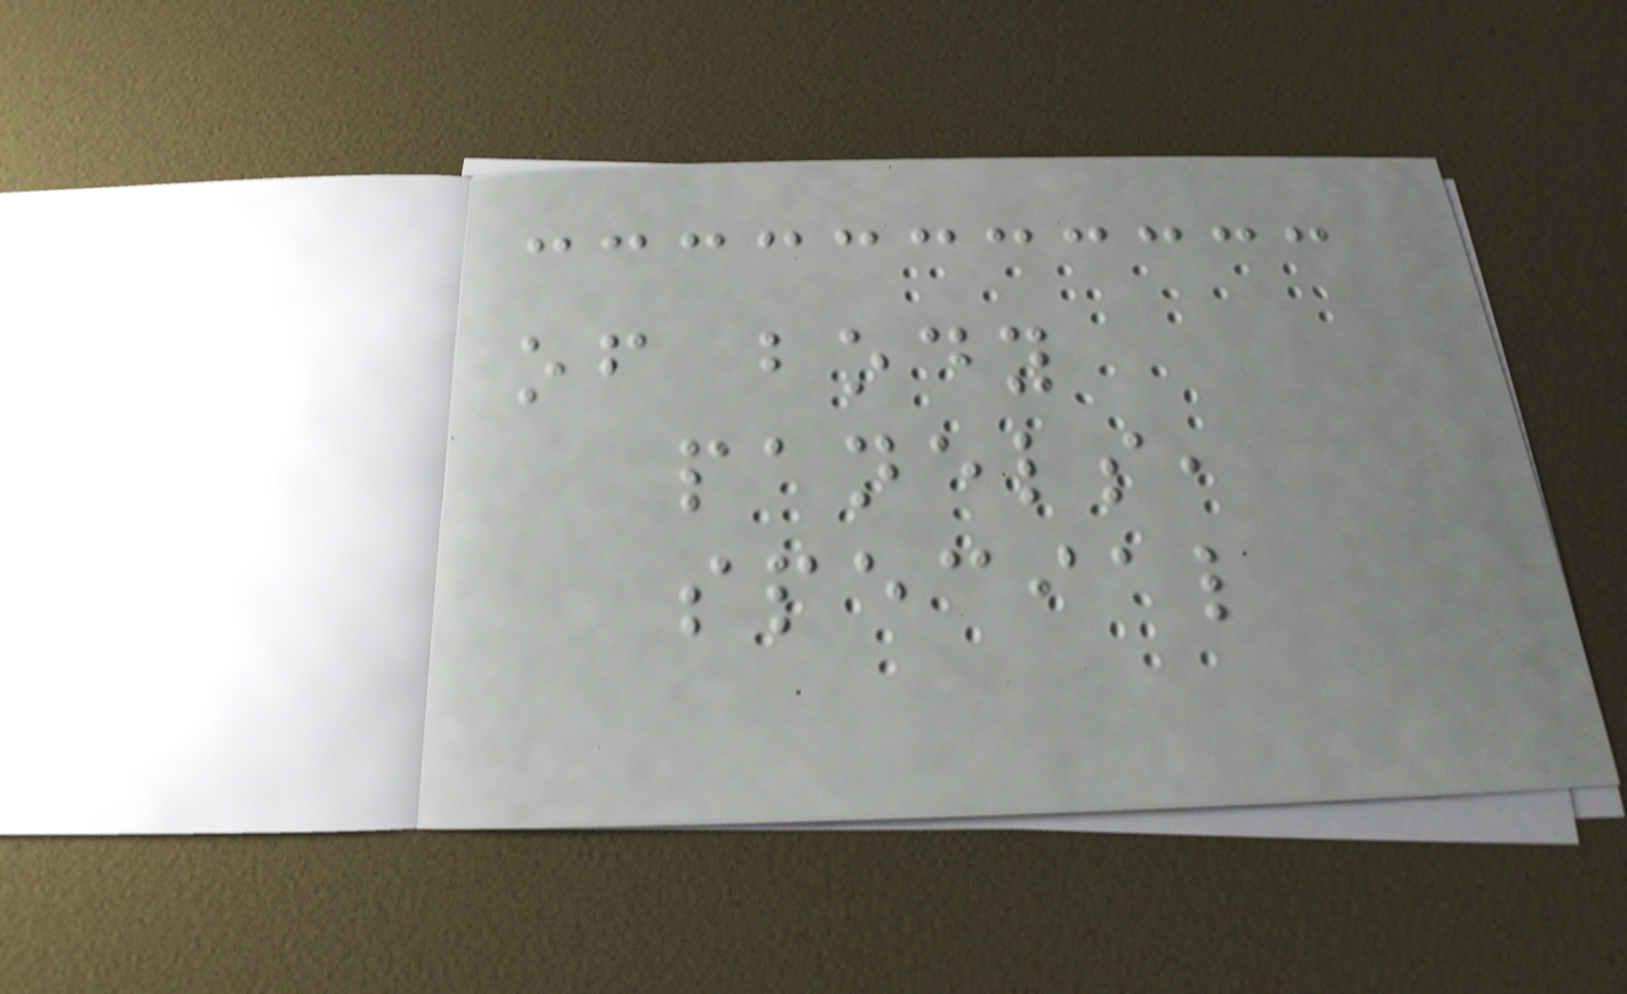of body
panels,
special
